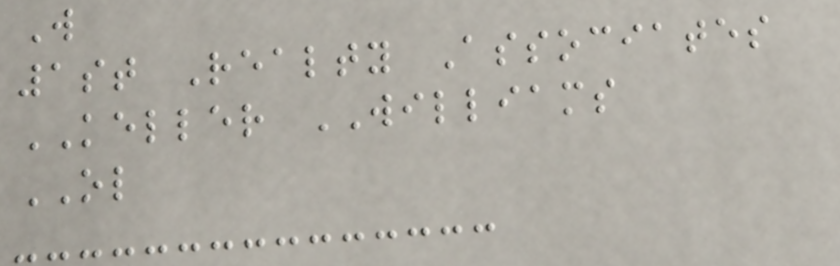W
1st Realty Associates
KELLER WILLIAMS
OL
